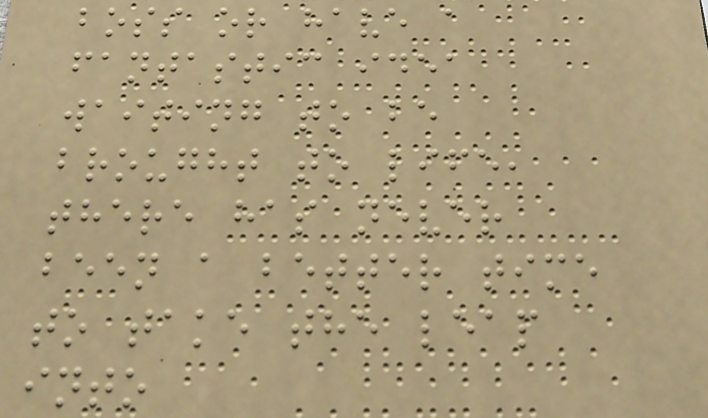boss or have a
fantastic idea
waiting to be
brought to life,
there has never
been a better time
to take the leap
into
